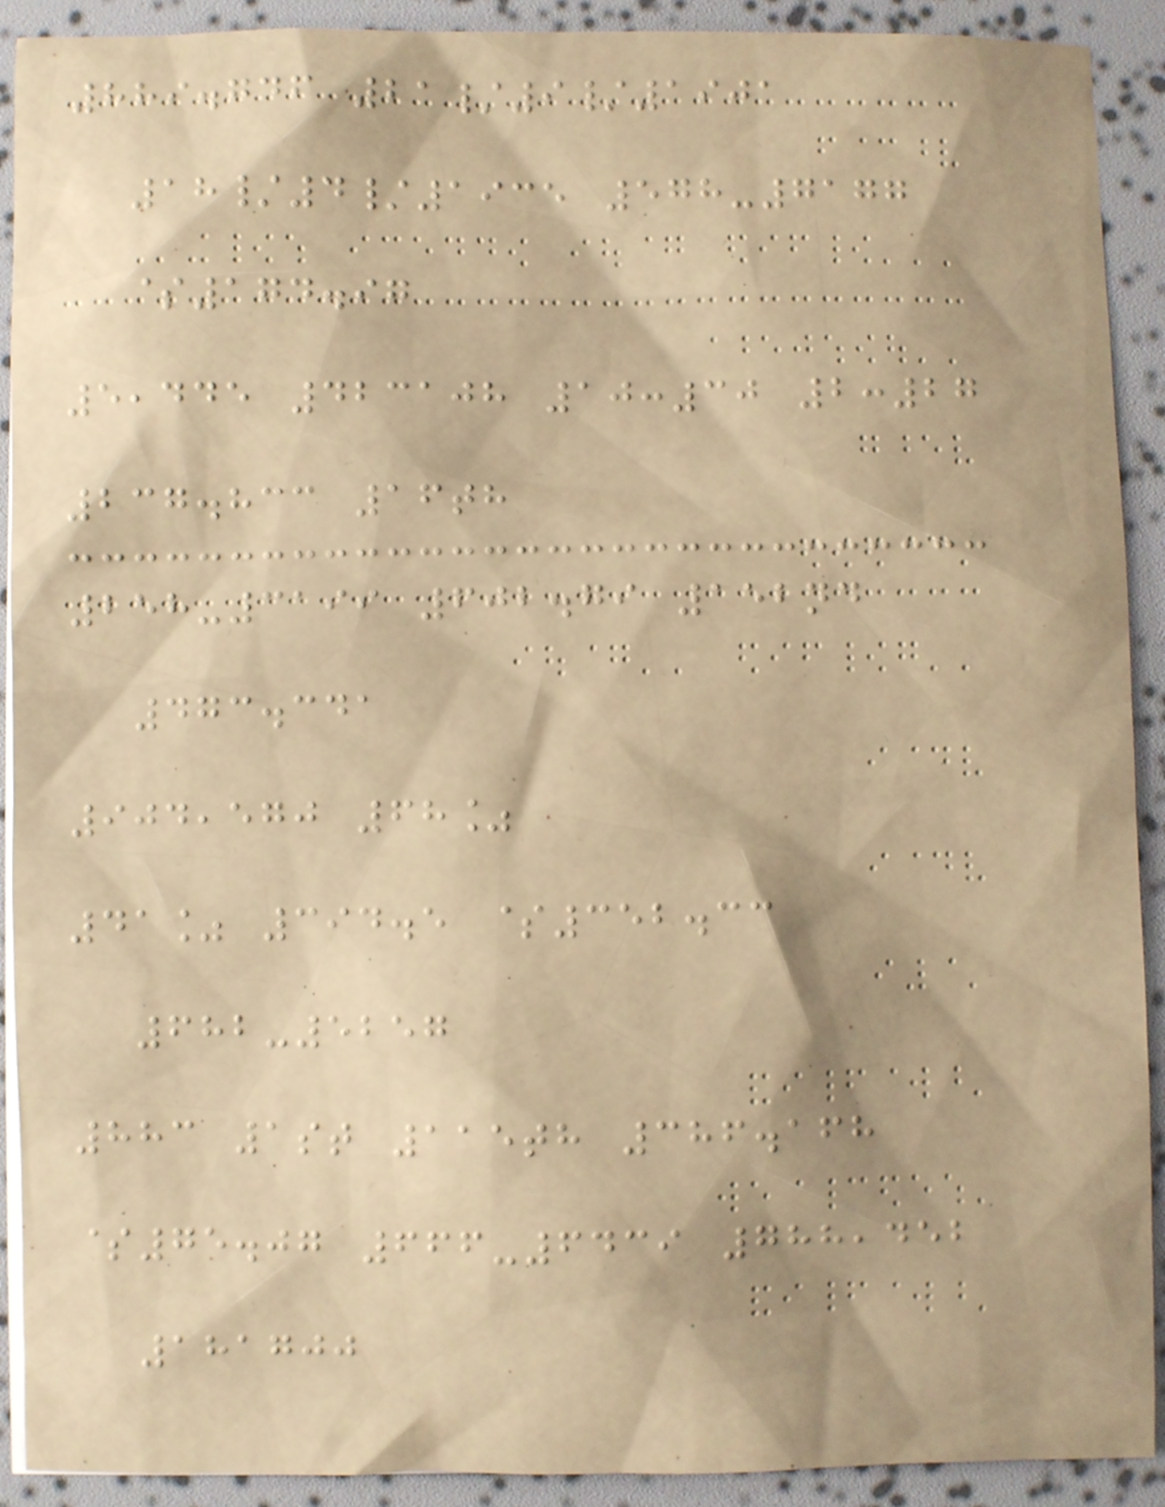889.746 21/9/1901
18/4/1935 578-7177
$174.97
5,445 423108 10:30 2:27
237.833 16th
258-3199 602.79 152nd
473.341
904,570 68%
41% 394.5 $352.33
682-5257
883 1st 115th 386.168
$75.07 666-6439 788,452
181700
